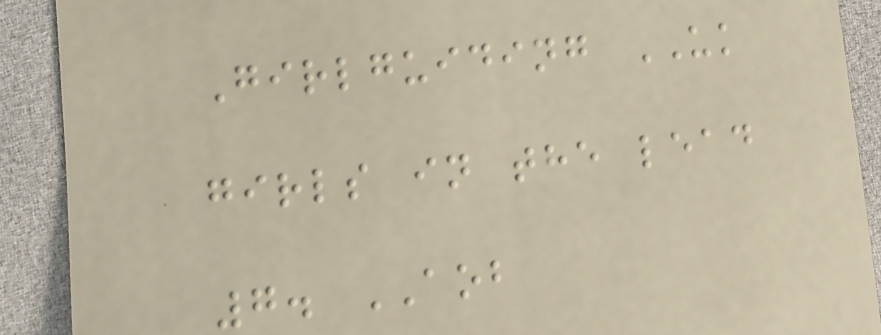Girlguiding UK
girls in the lead
7. AOB
